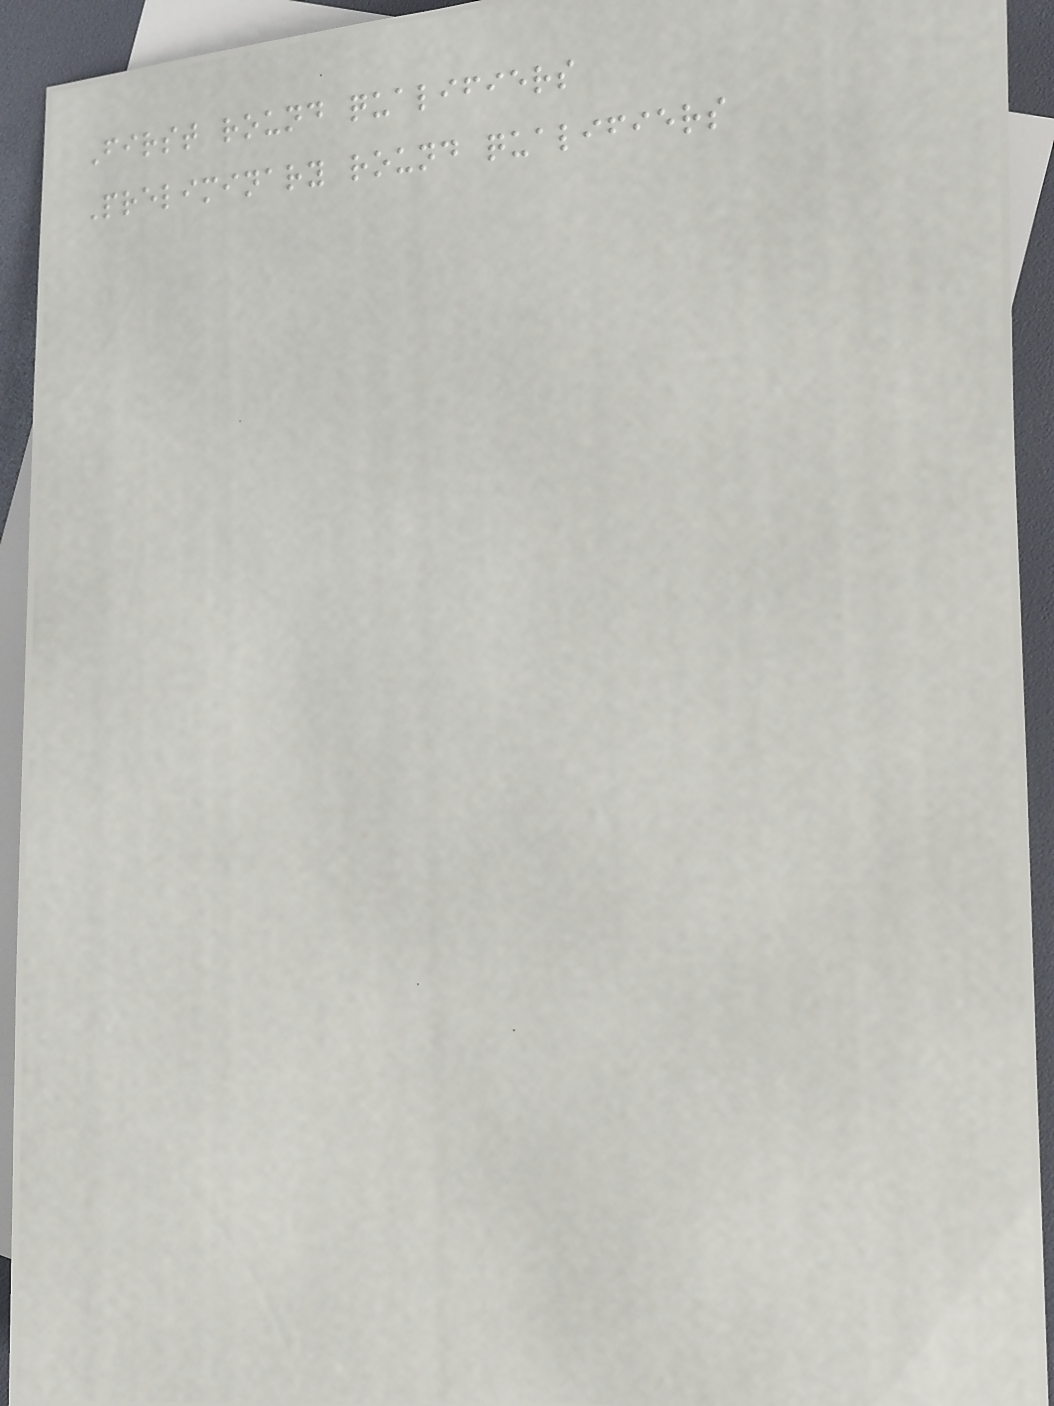First round qualifiers
Preliminary round qualifiers
